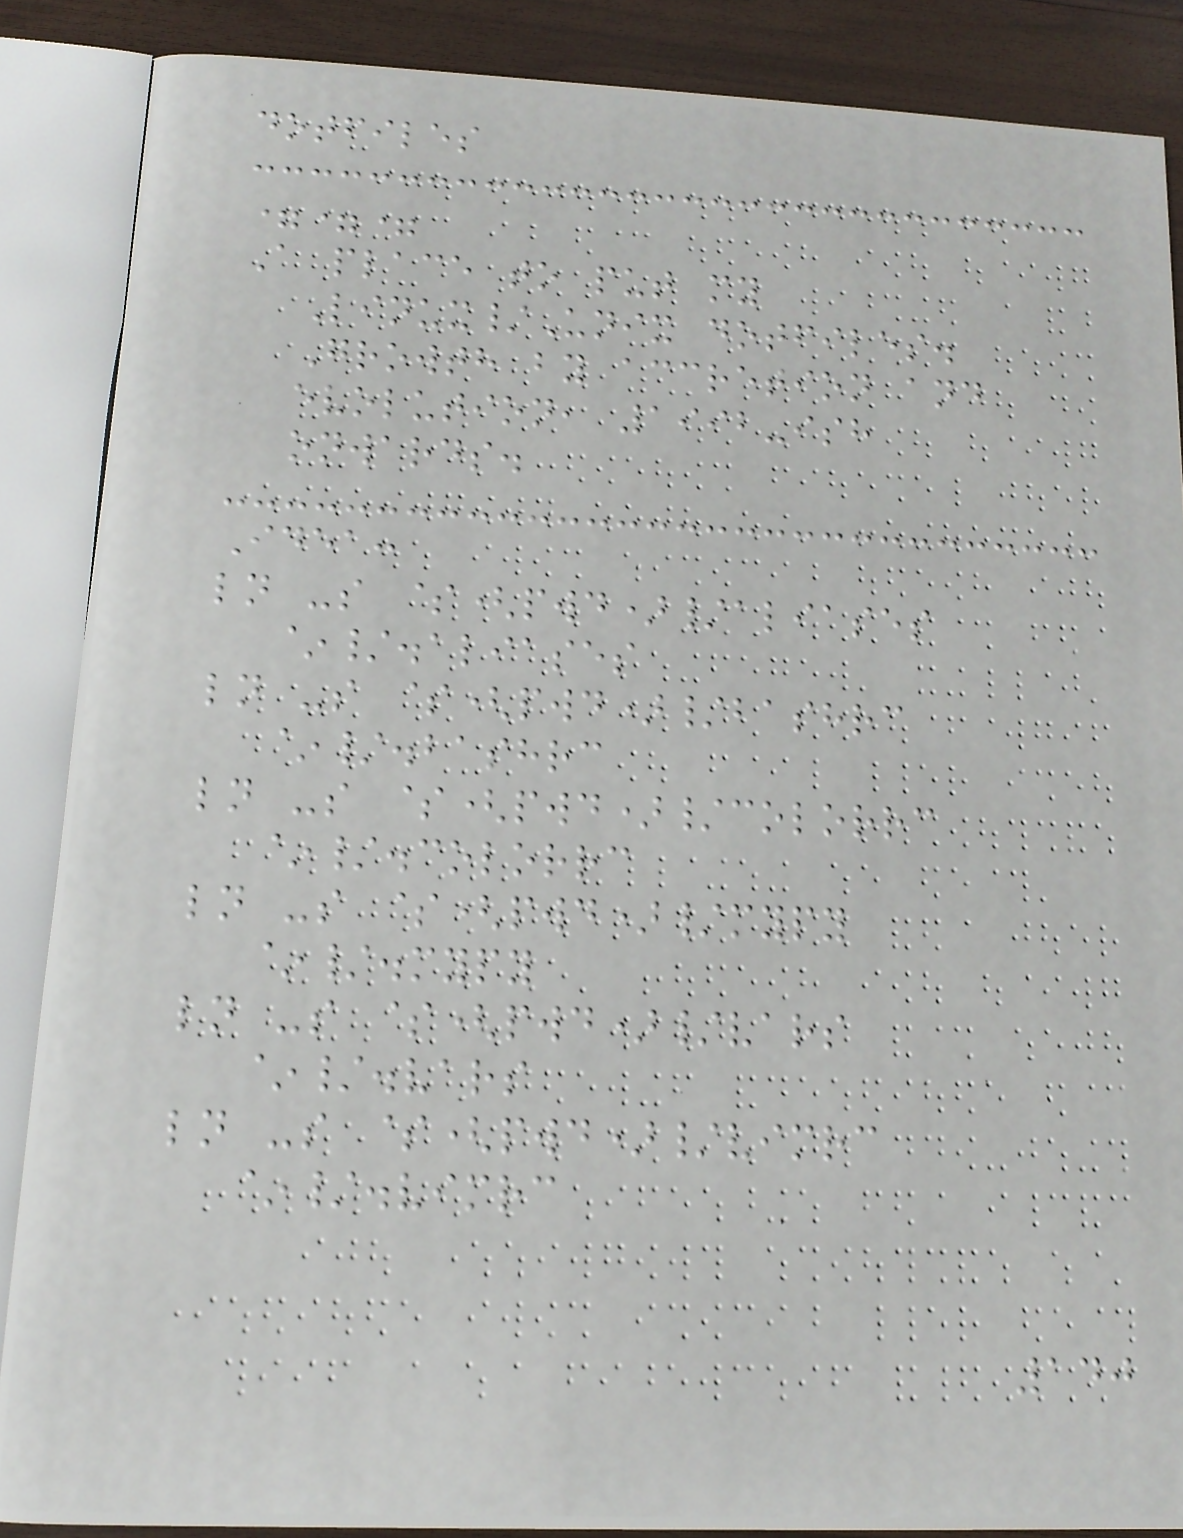dotfiles
===
A place to put my
Linux/Unix dotfiles.
Growth by accretion and
evolution, 1992-ish
onwards.
Idea:
ln -s $(pwd)/aliases
~/.aliases
ln -s $(pwd)/bashrc
~/.bashrc
ln -s $(pwd)/colorrc
~/.colorrc
ln -s $(pwd)/mypy
~/.mypy
ln -s $(pwd)/vars
~/.vars
ln -s $(pwd)/vimrc
~/.vimrc
140
